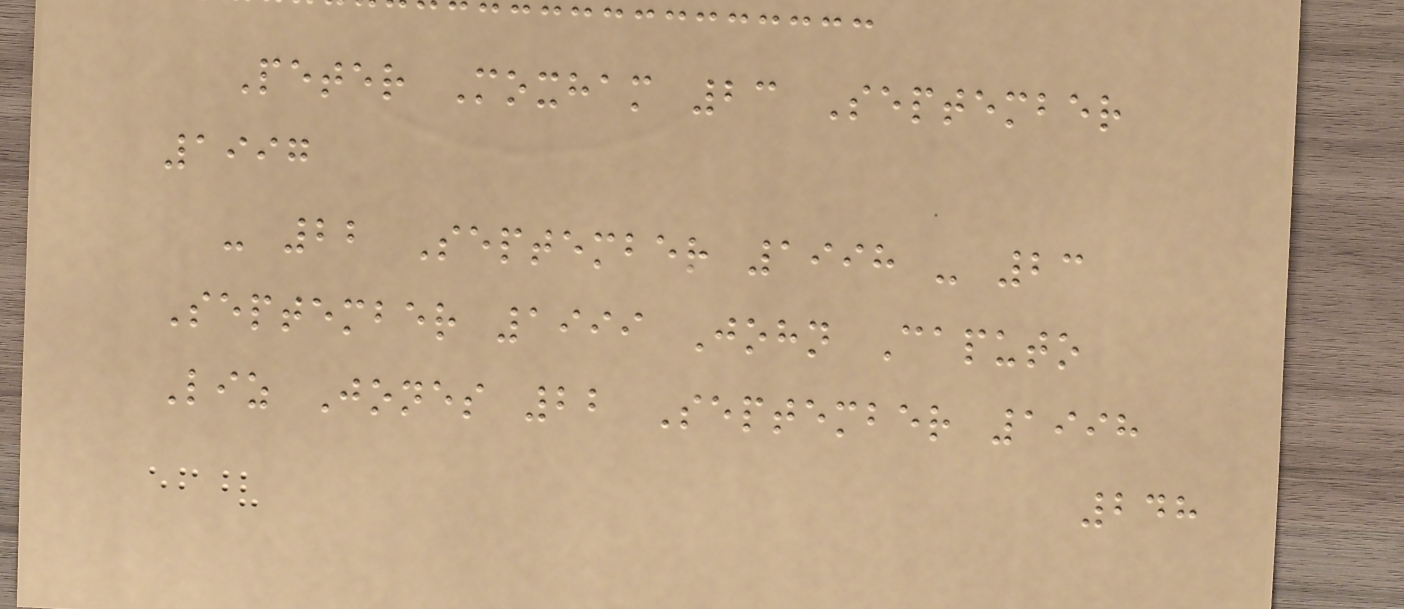Peter Moxham 23 September
1997
- 22 September 1998 - 23
September 1999 John Caputo
Liz Jones 22 September 1998
248
